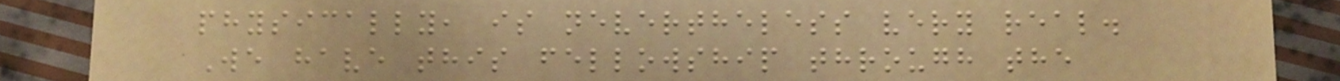physically, is nevertheless very real.
We have this fellowship through the
